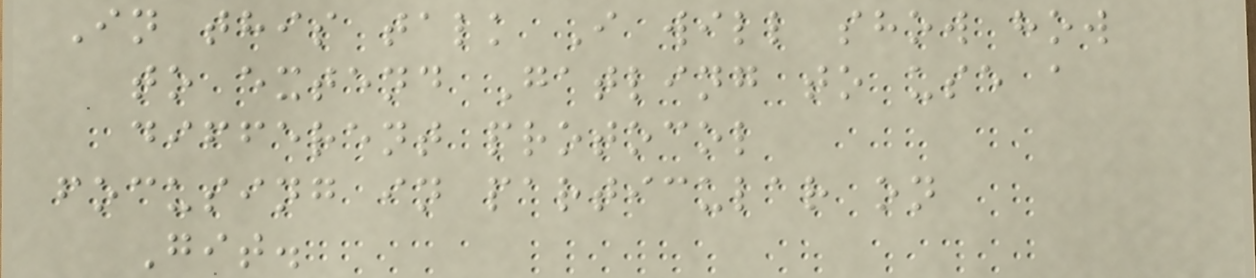In this talk I will show how
to extend Gatling to use a
different protocol
focusing in particular on
Git.
